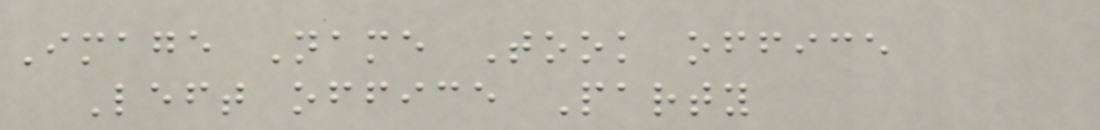Image Name Took office
Left office Party
